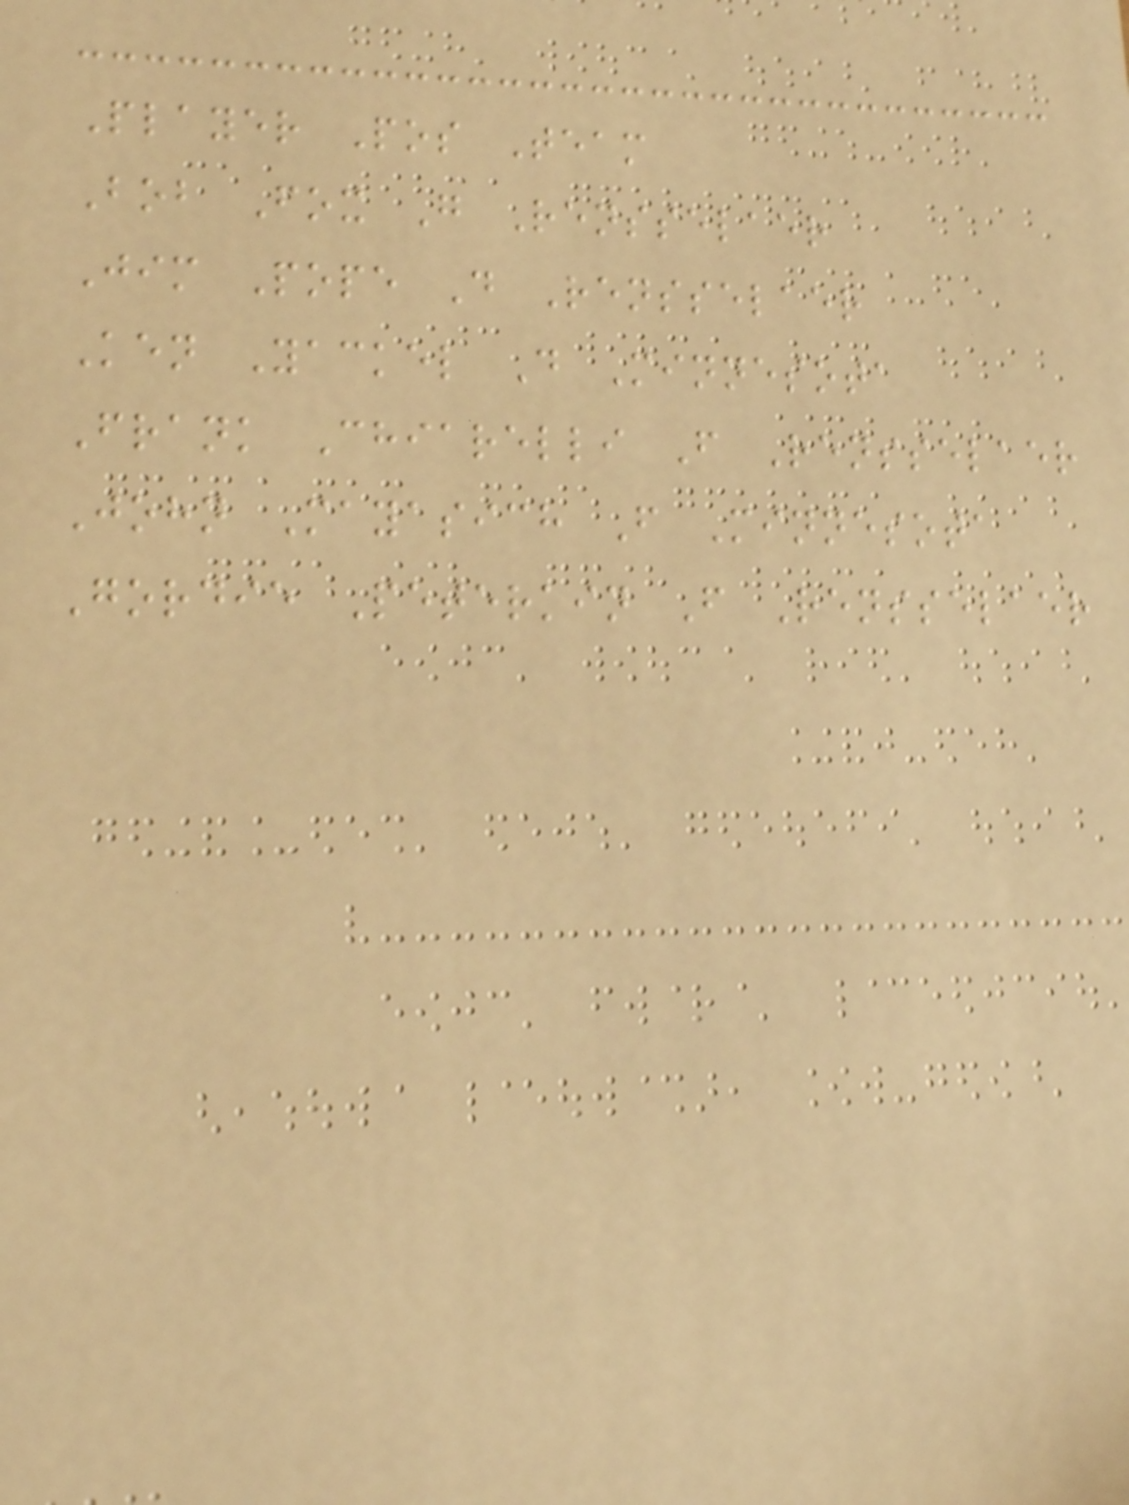Player Pos Team
Bob Fox G Rensselaer
Jim Pope D Rensselaer
Ken Yackel D Minnesota
Frank Chiarelli F Rensselaer
John Mayasich F Minnesota
Gordie Peterkin F Rensselaer
